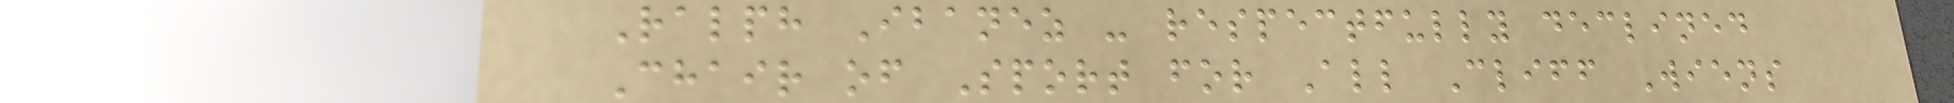Ralph Ibanez - respectfully declined
Chair of Sport for All Cliff Wiens
